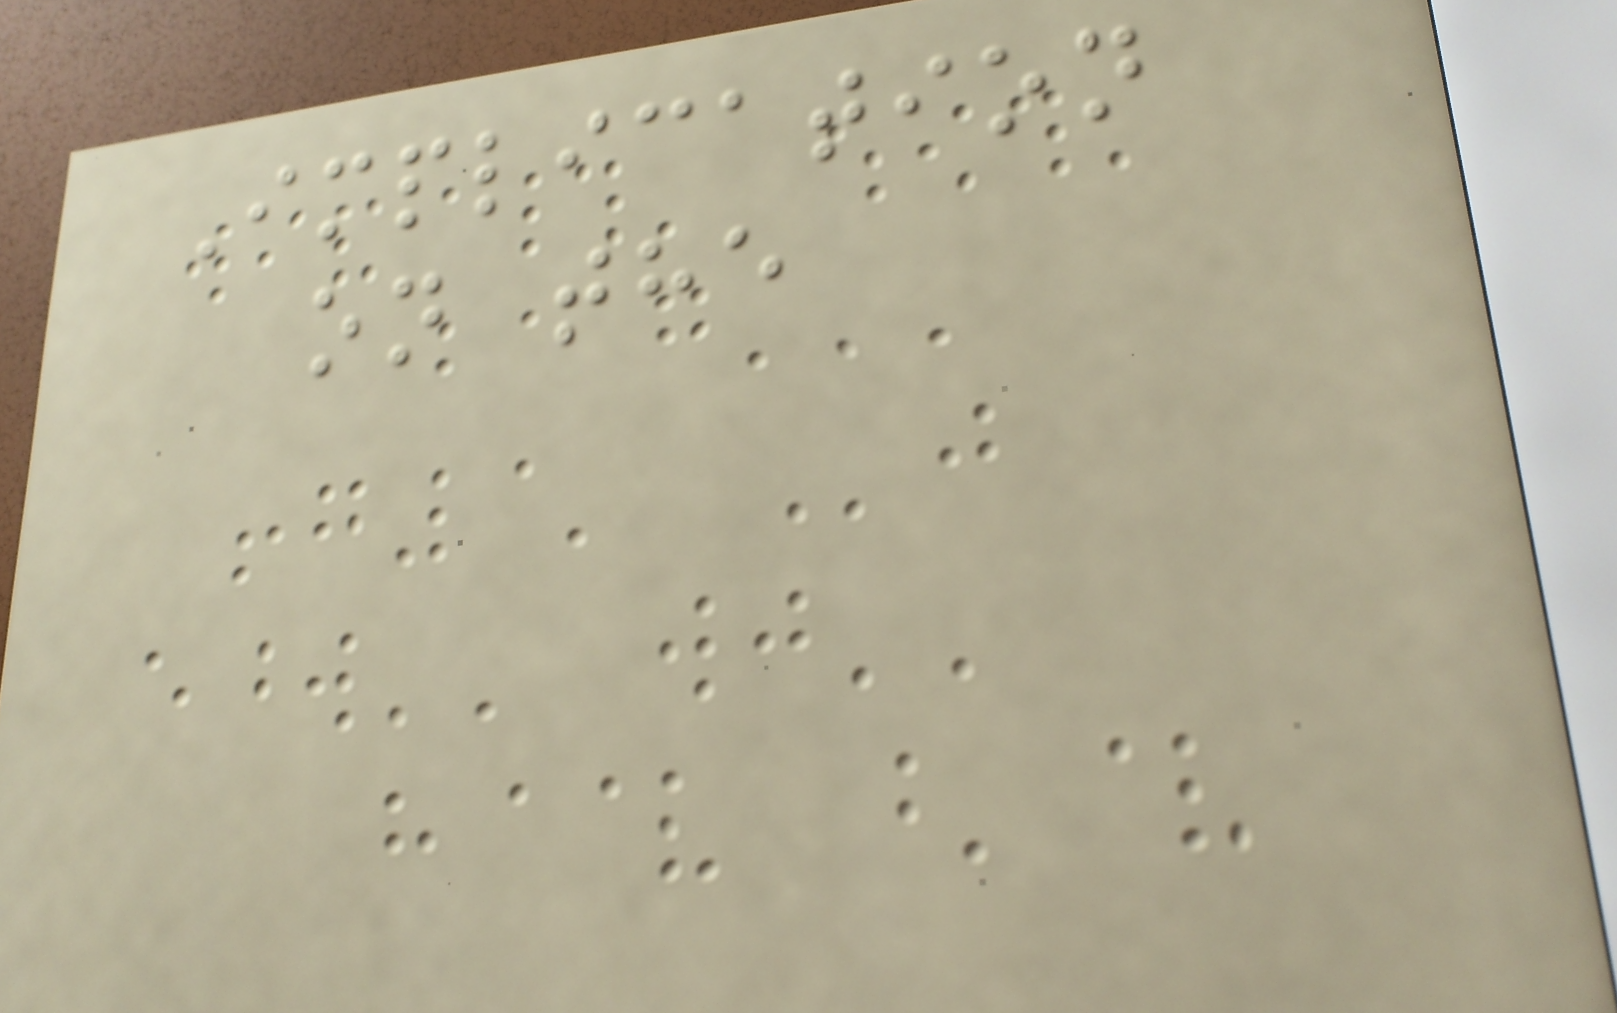Implication
on the
